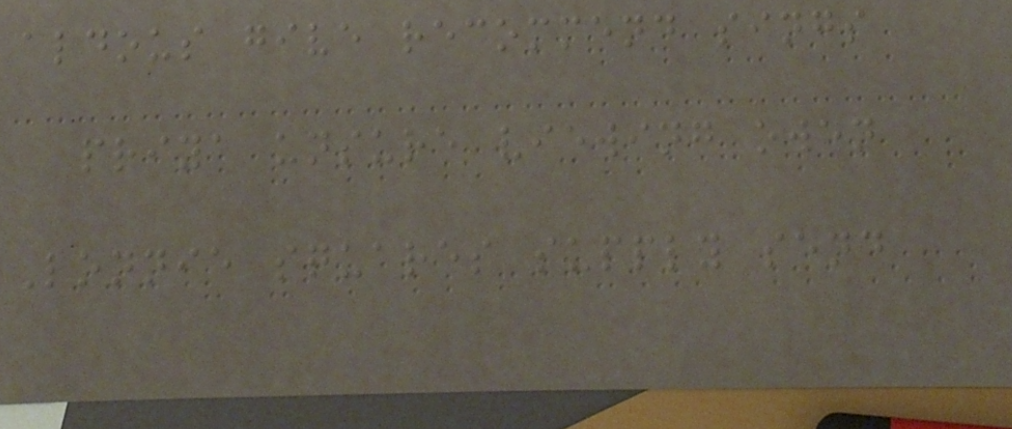aldous give recommend sings
priya unsure viewing owen
Lonnie squares supply send
